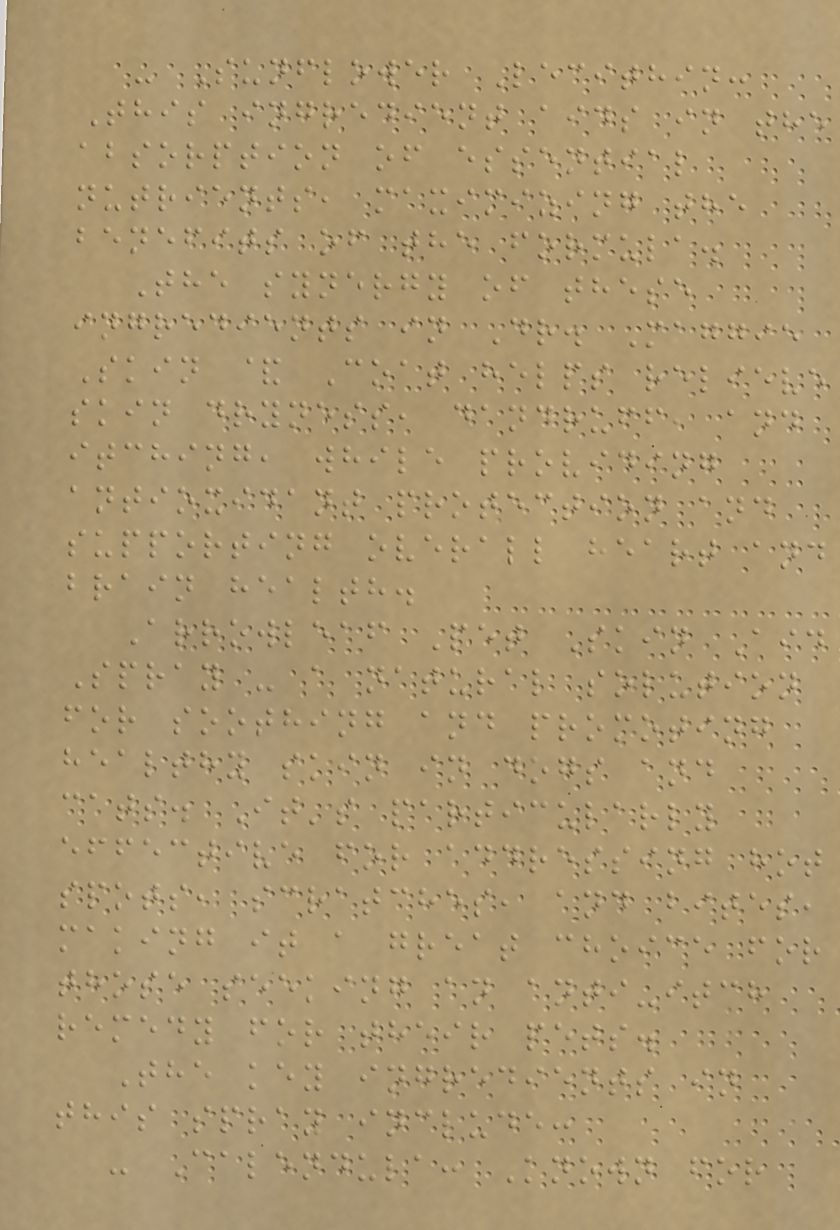- Sunflower Lecithin:
This ingredient aids in the
absorption of essential
nutrients, maximizing the
benefits of the formula.
The synergy of these
ingredients in Dr. Maggie
Skin & Coat helps relieve
skin dryness, dandruff, and
itching, while providing
antioxidant protection and
supporting overall heart and
brain health.
Arrowleaf Pet Skin Aid
Spray - a natural solution
for soothing and promoting
healthy skin in dogs and
cats. It's particularly
effective for addressing hot
spots, scratches, and bites,
making it a great choice for
those seeking an anti-itch
remedy for their pets.
The key ingredients in
this spray include:
- Calendula: Known for
